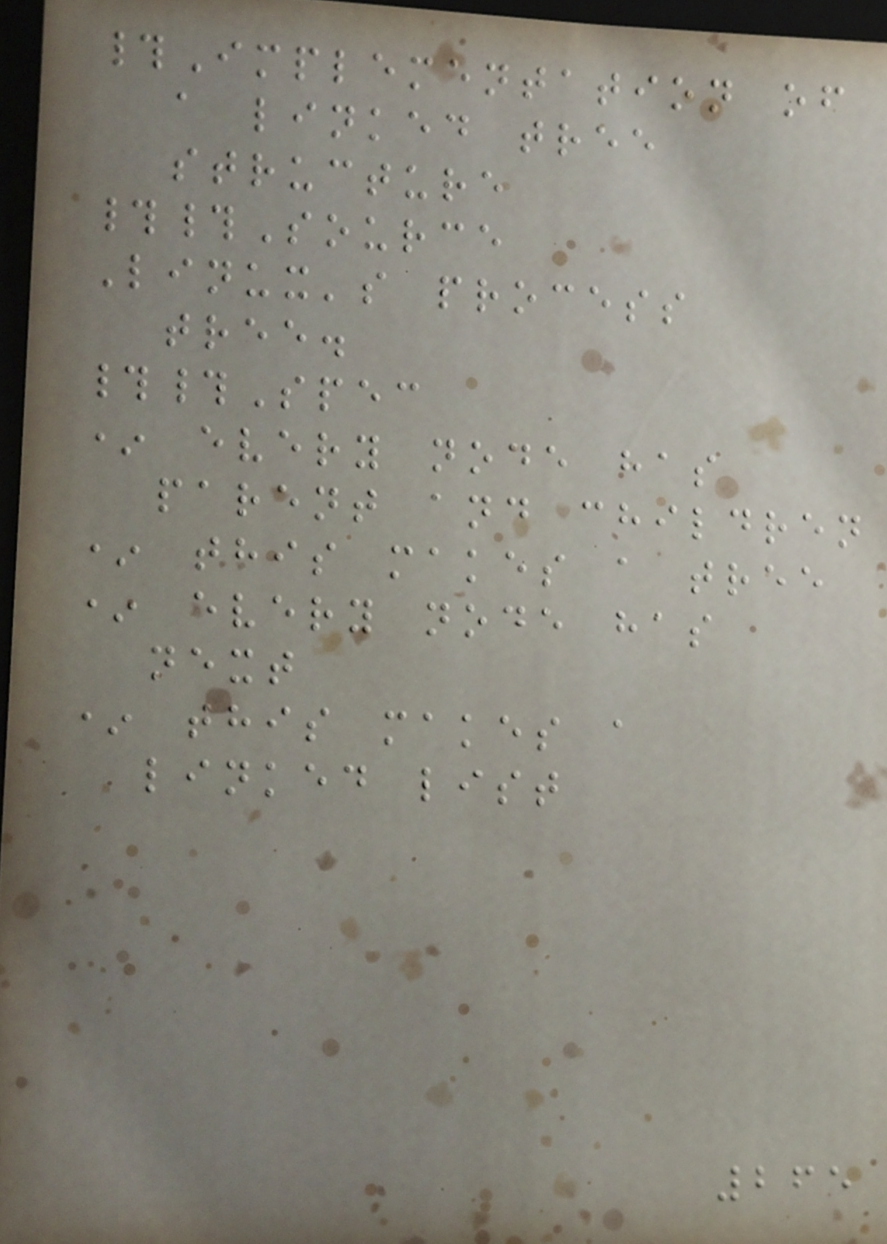#Implementation of
a linked tree
structure
##Source
Linux's process
tree.
##Spec
* every node has
parent and children
* this makes a tree
* every node has
next
* this makes a
linked list
265
